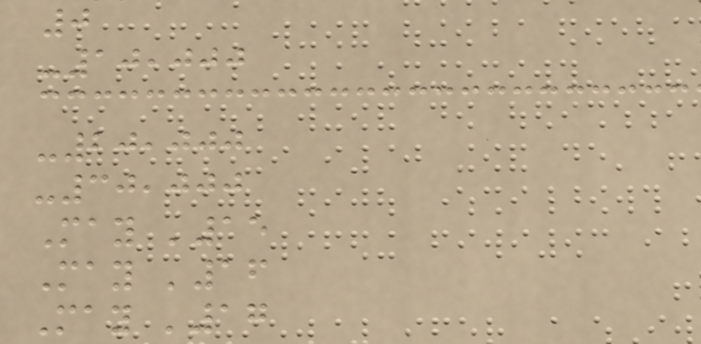0
-10,000
-20,000
-30,000
May '15
May '16
May '17
